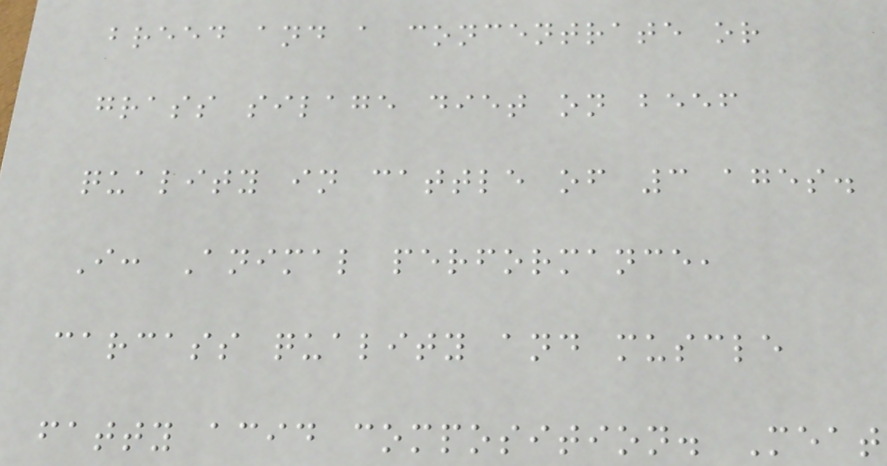breed and a concentrate or
grass silage diet on beef
quality in cattle of 3 ages.
I: Animal performance,
carcass quality and muscle
fatty acid composition. Meat
